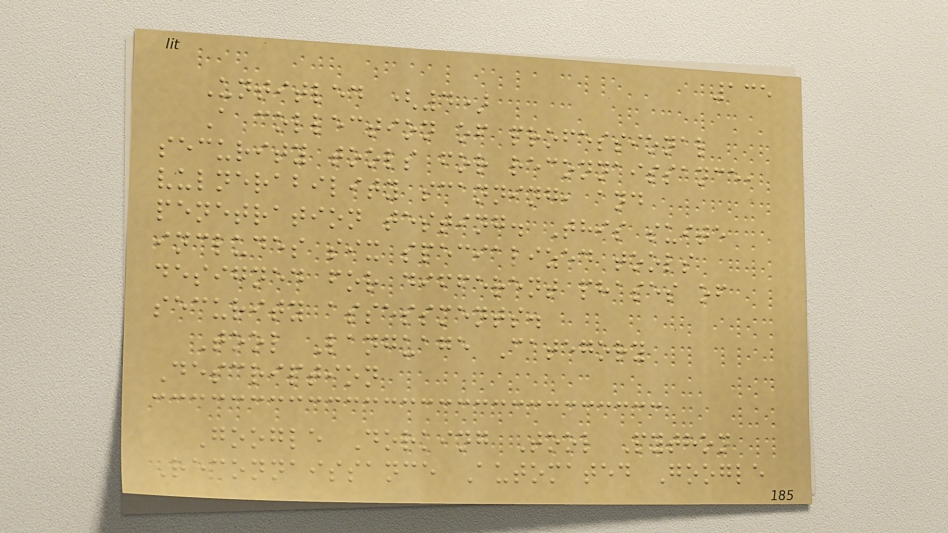135
Untitled (4)
A collection of professional
security tools for reconnaissance,
vulnerability scanning, and
penetration testing. This suite
includes six specialized tools
designed for different phases of
security assessments.
Tool Language Category
Description
Google Dorking Tool Python
Reconnaissance Automated Google
